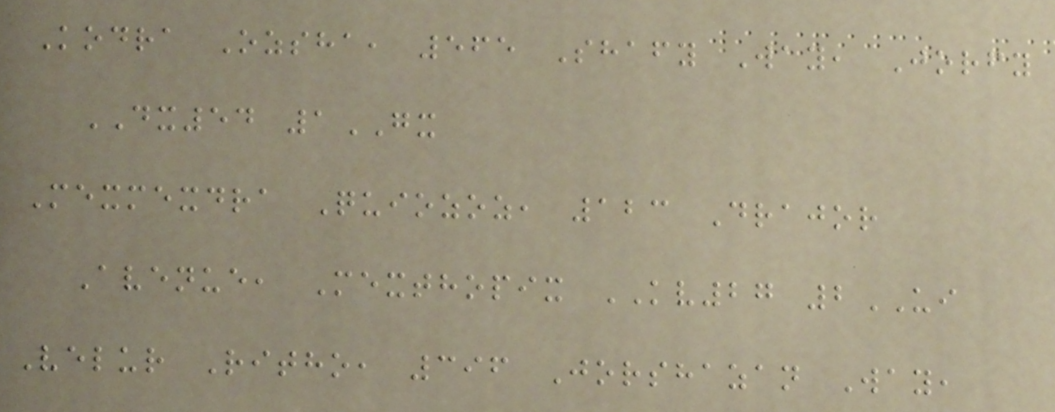Kodra Ozsha, 565 Shafy Way, Jorfy
DX54 1GX
Mexmexdra Quiozoz, 123 Drajor
Avenue, Mexthopix KV27 2UI
Velur Ritho, 396 Jorshazan Way,
